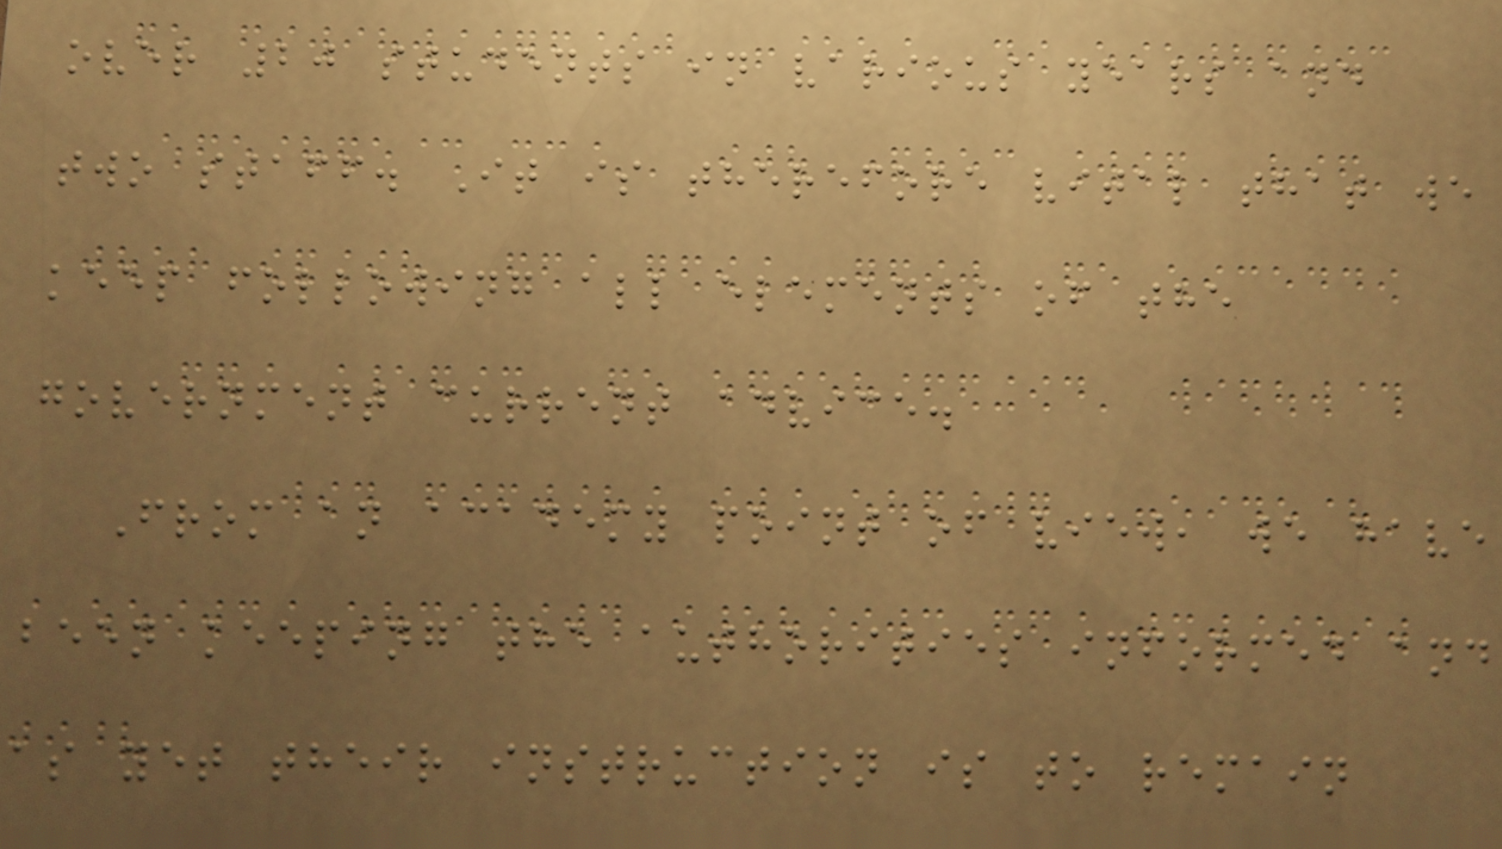over 20 students in various years and
two staff. It is therefore vital that we
keep following all elements of the
government current advice.
From an academy point of view, we have
been keeping the authorities informed and
as yet their instruction is to remain
